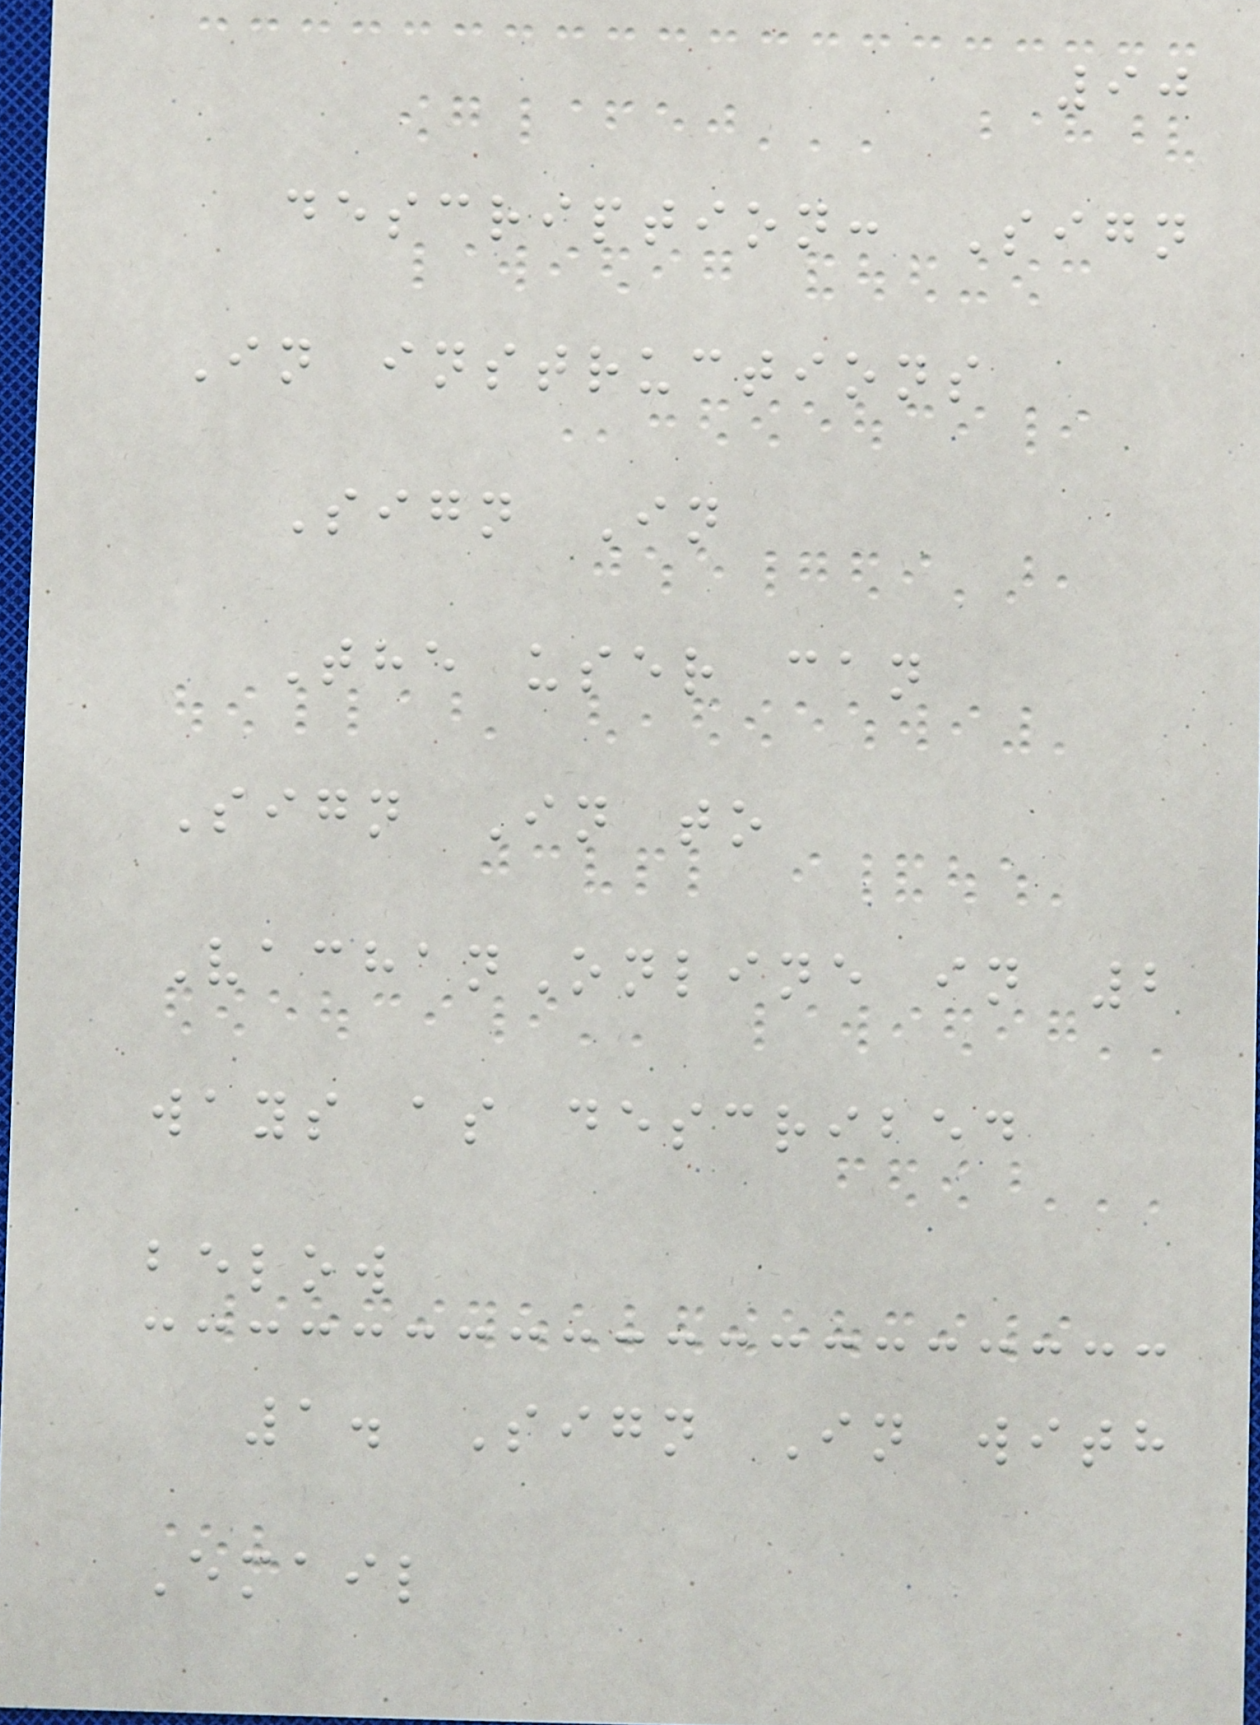90
description: Sign
In instructions
Sign In
The user can
Sign In to
VachanOnline in 2
ways as described
below
1. Sign In with
Email
